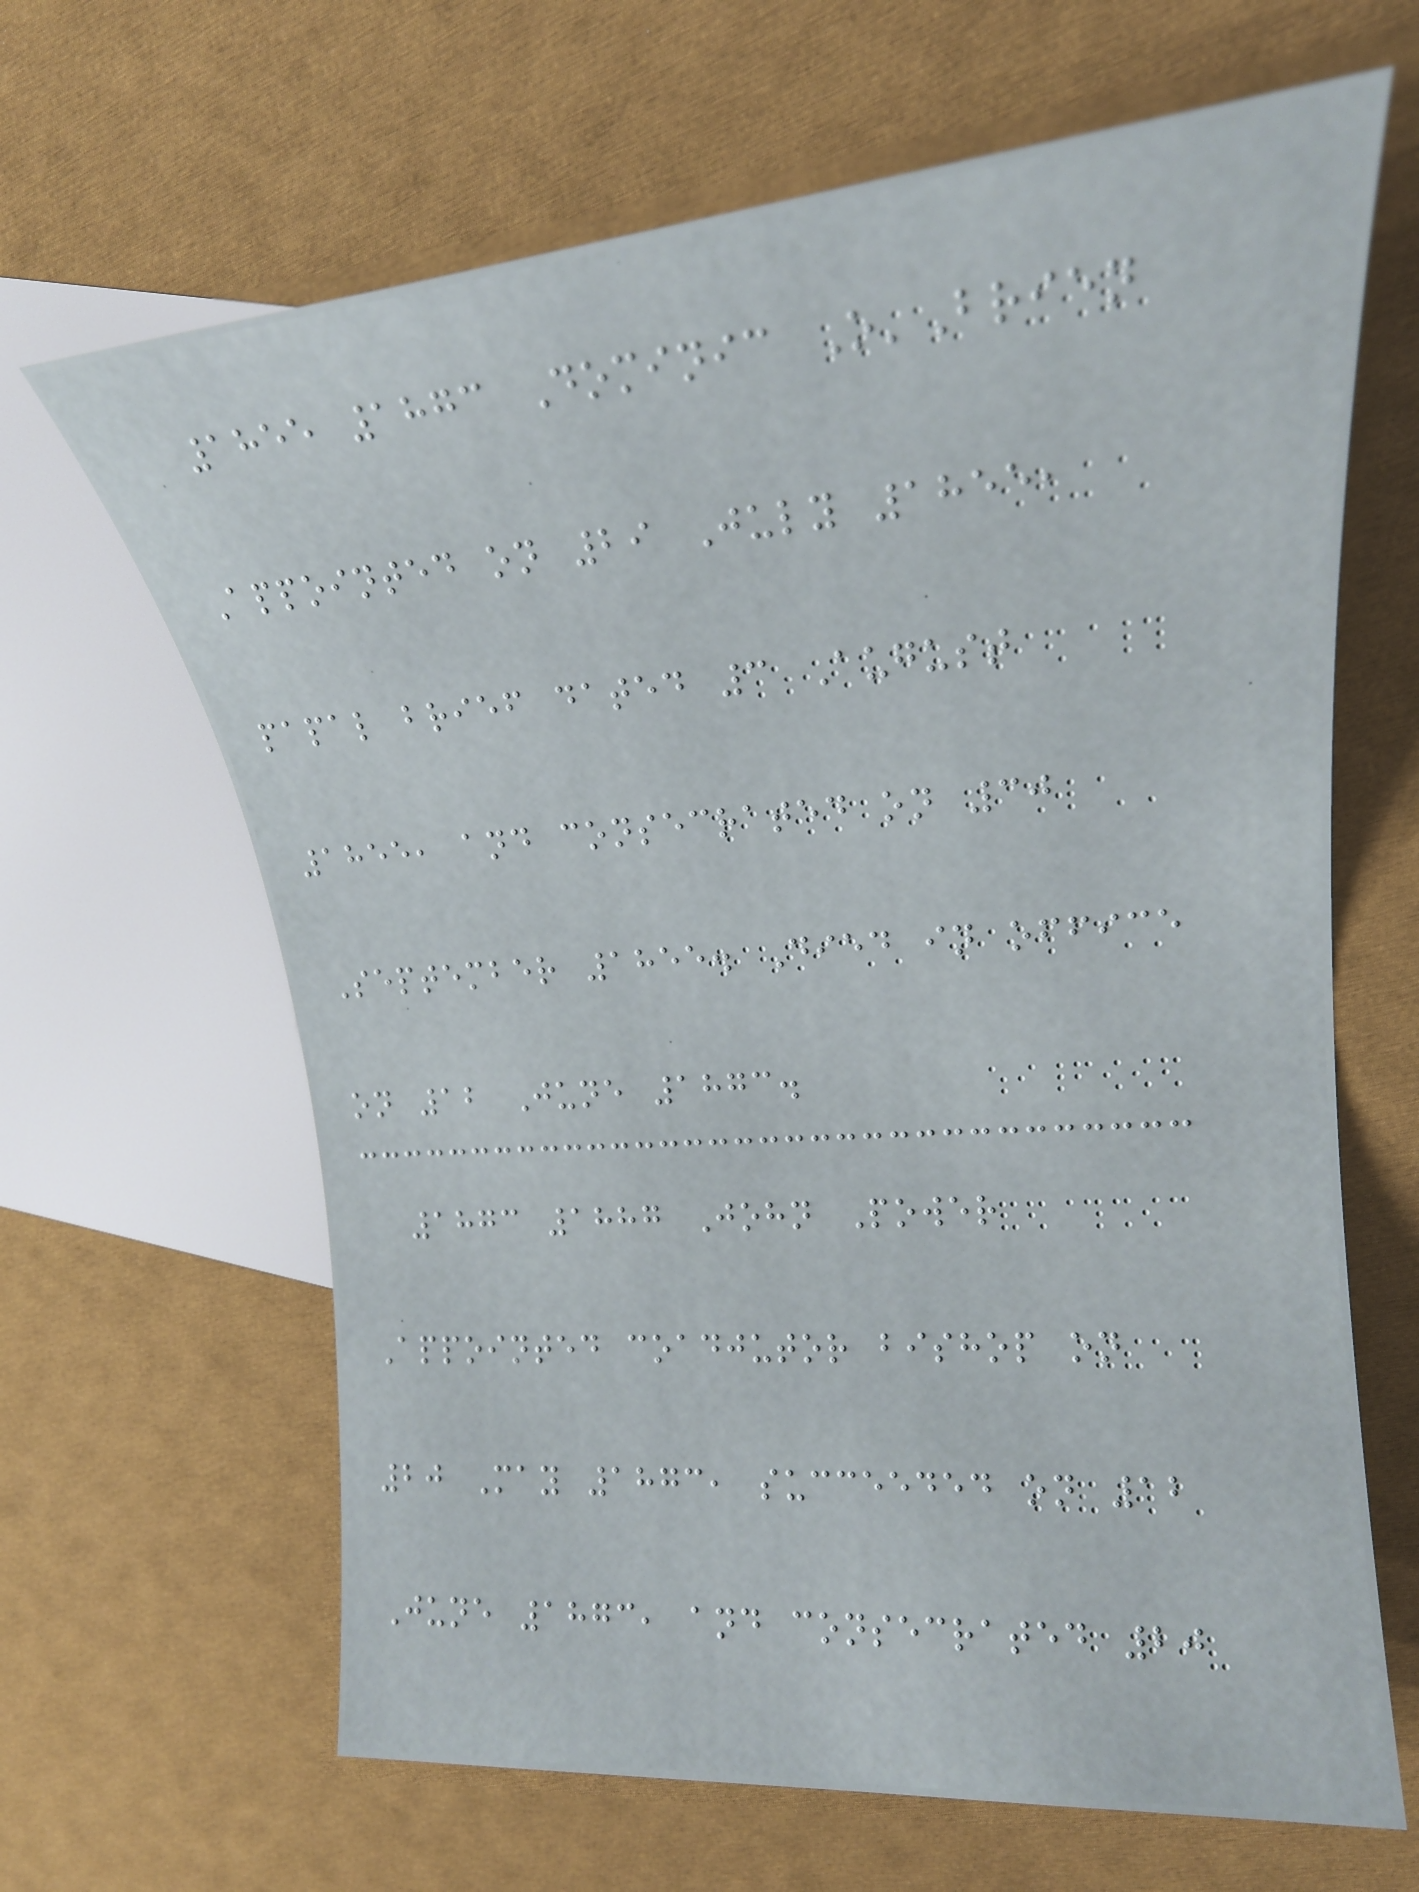1855 1873 Dominic O'Brien
Appointed on 29 July 1855,
papal brief dated 3 August
1855, and consecrated on 30
September 1855. Died in office
on 12 June 1873.
1873 1887 John Power
Appointed coadjutor bishop on
20 May 1873, succeeded on 12
June 1873, and consecrated 20
